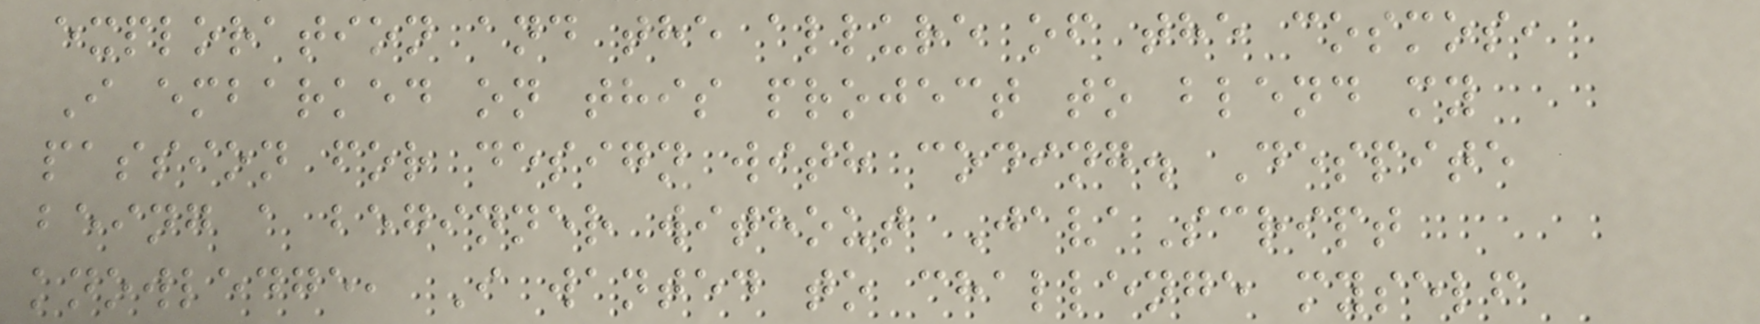exploration and the allure of the cosmos,
I embarked on this project to blend my
passion for design with coding. Despite
being a beginner without JavaScript
knowledge, I wanted to challenge myself
